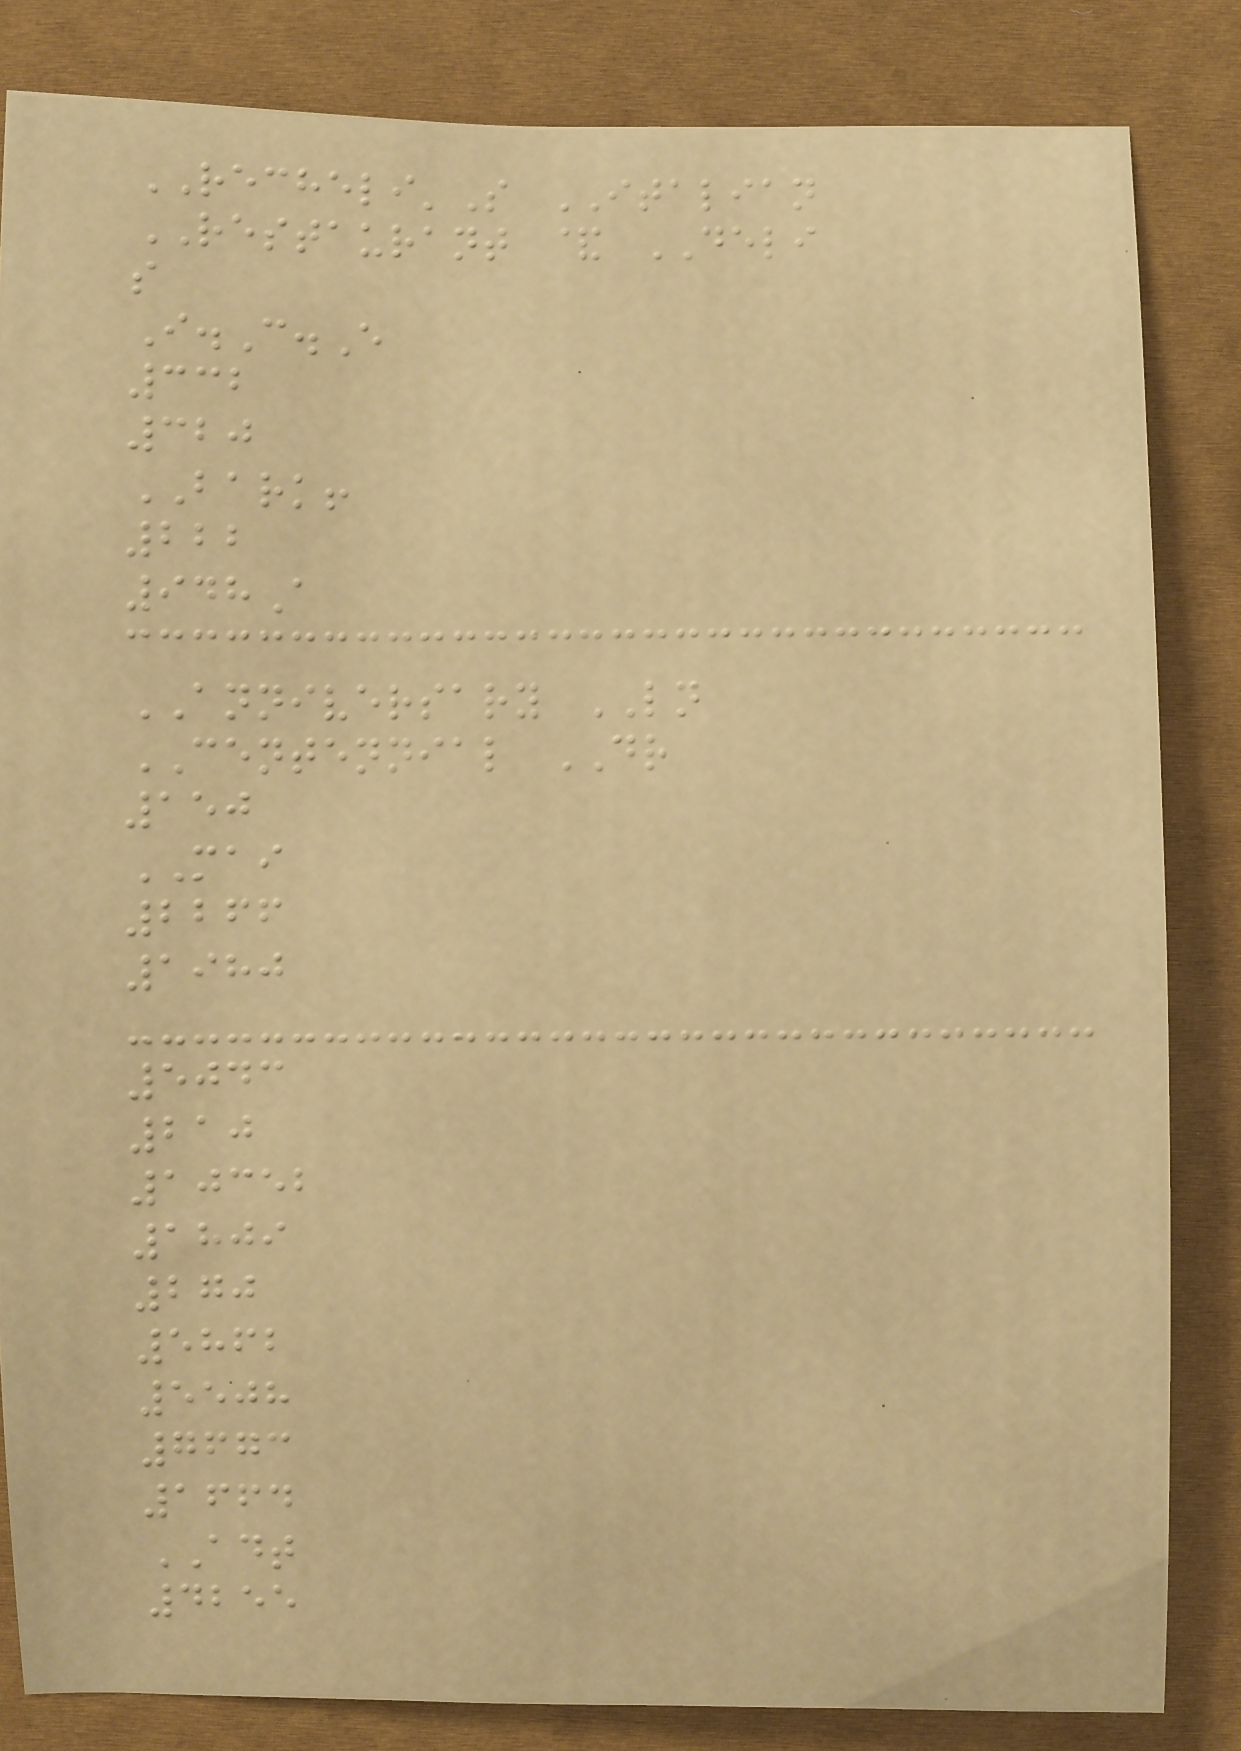RECHELI'S ITALIAN
RESTAURANT & DELI
s
I.C.E
332
320
BARK!
222
948A
ANNIVERSARY LN
CENTENNIAL DR
150
MAI
2266
1980
5043
210
10352
1809
270
5862
5508
7673
1664
ADT
4255
